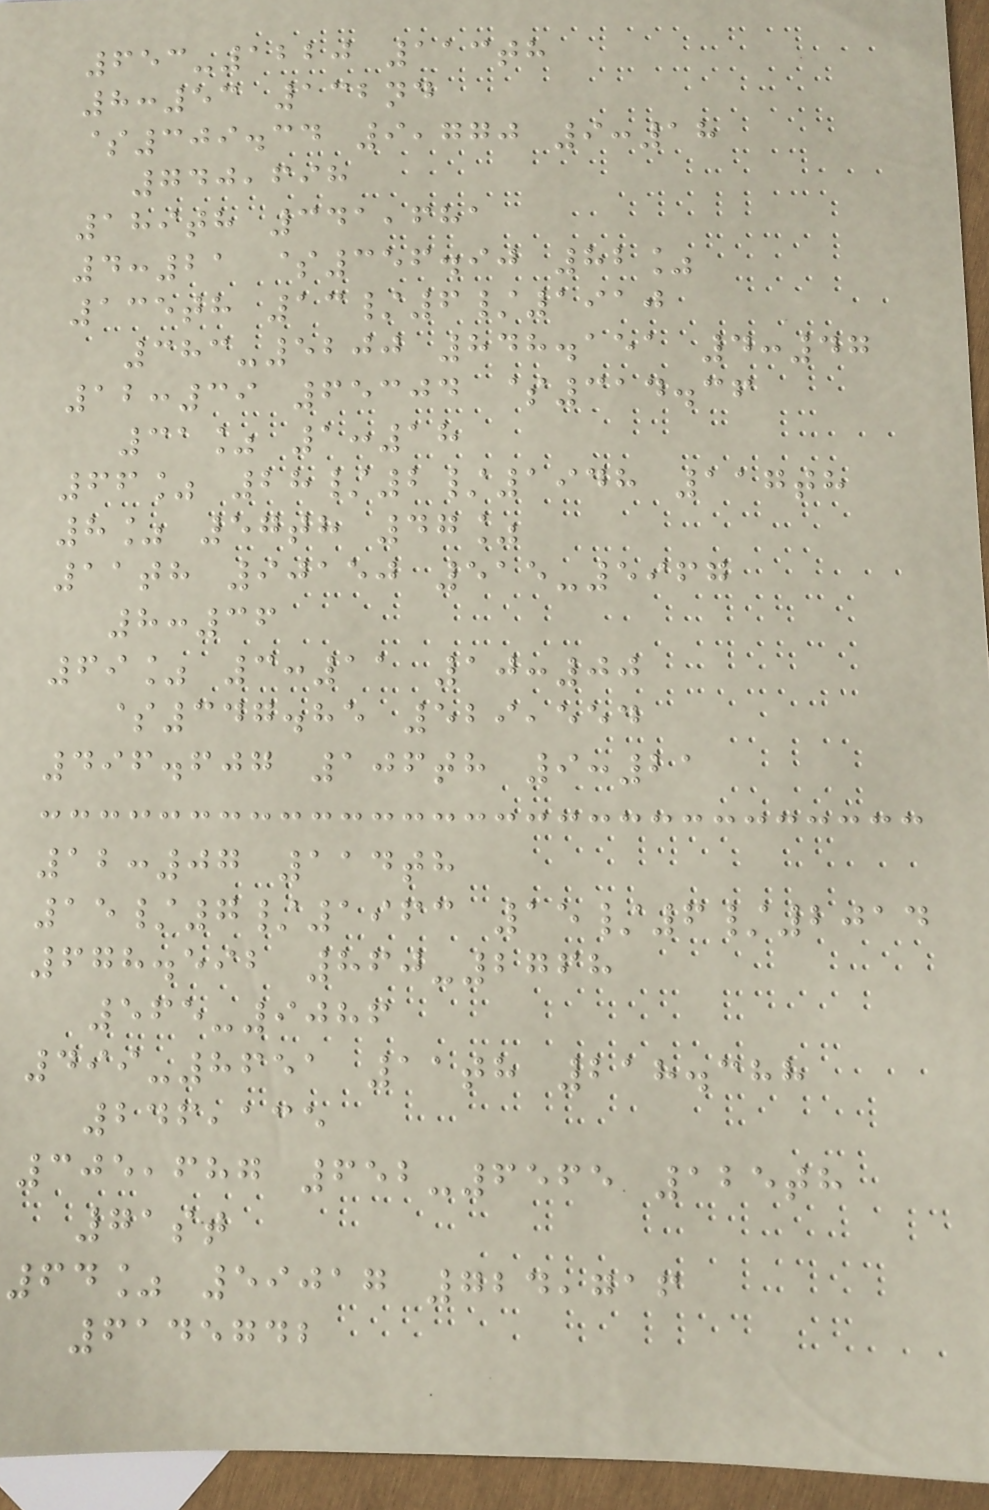653-1220 113th
8:53 132nd
$309.34 9,770 9:18
740,698
189th 341,681
4:21 $356.90 82%
135th 13/6/1910
383-5200 848.151 4:47
12:39 65304 $314.36
31% 1:18
66% 28/2/1948 117th
8% 57th 47%
11th 90150 515-5967
8:36
69% 3:11 10:00
$347.85 529,554
496.607 106th 9:21
12:07 114th
15/7/1963 15/6/2014
678.592 860-2768
565-9086
499-8651 11th 218.388
246,135
305,687 652-6565 125th
71st
64% 59017 724,716
6145742
